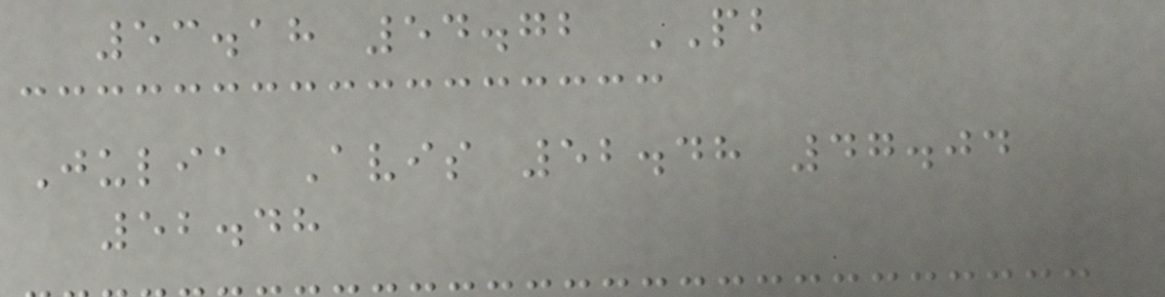53.18 54.72 PB
Julia Avis 52.48 47.04
52.48
